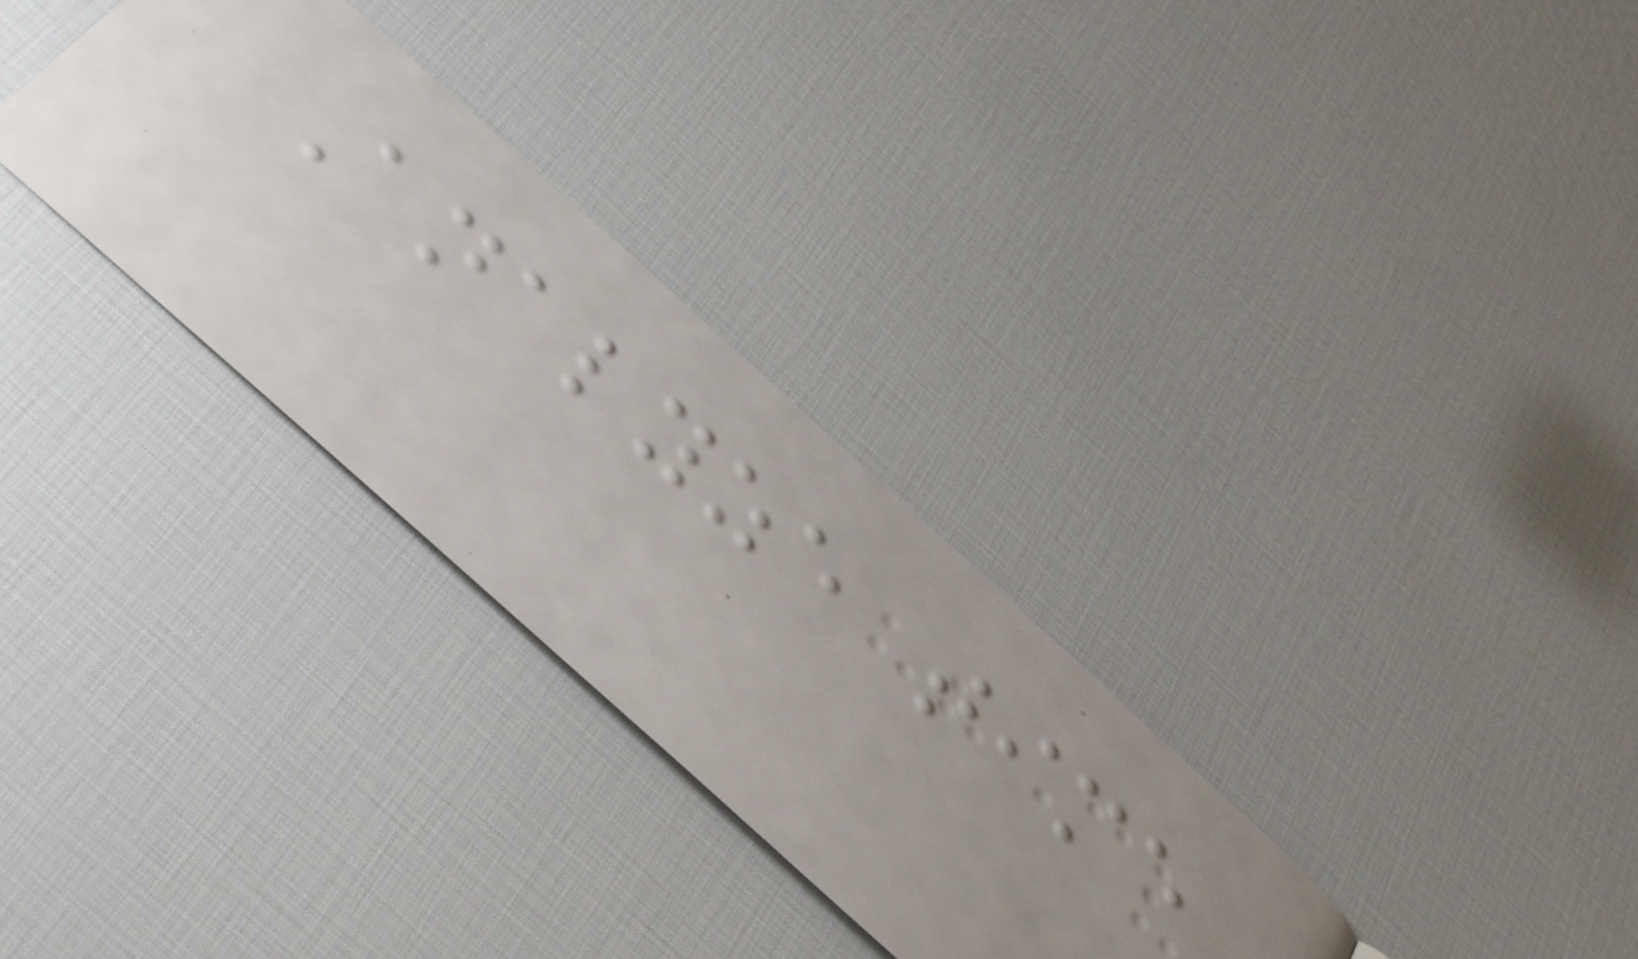Analyze time
